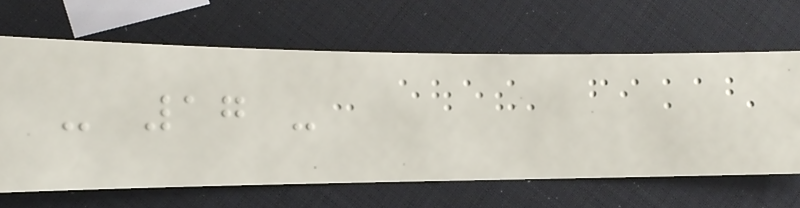- 17 -
